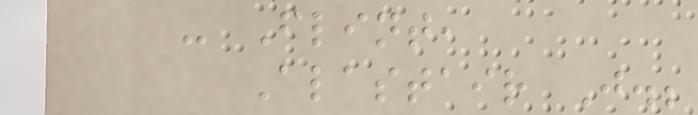- Flint,
Alastair J.;
